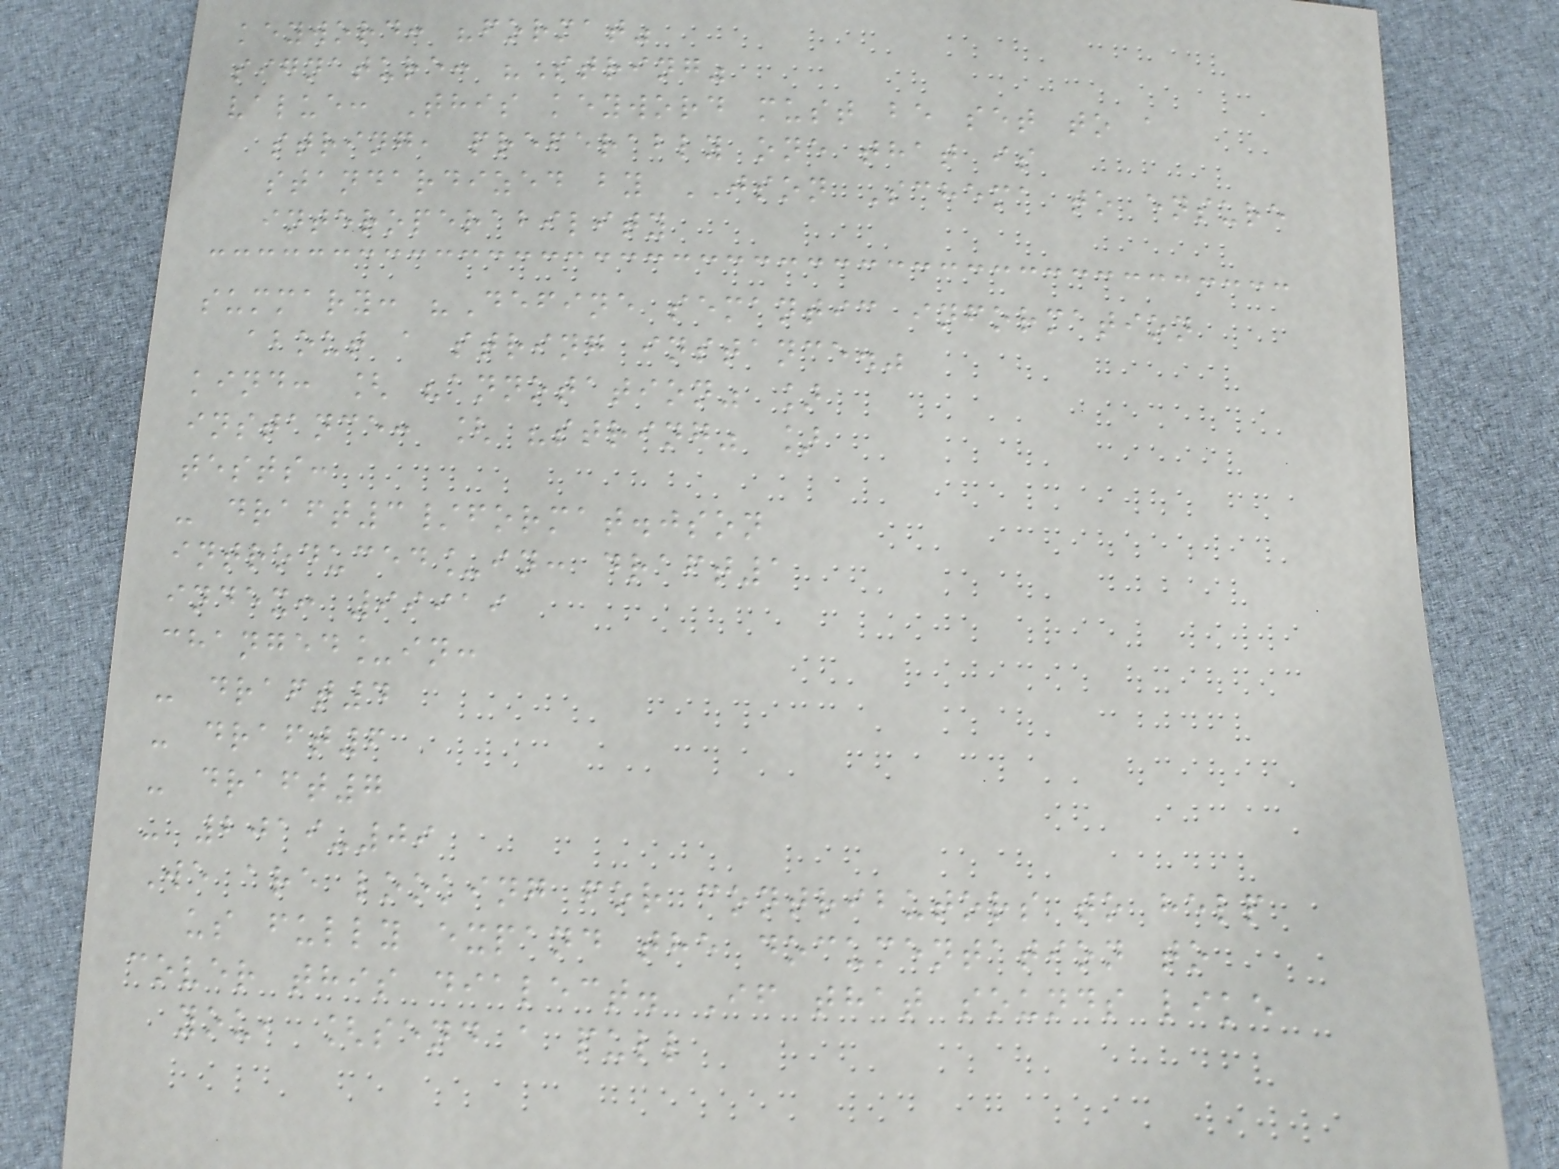keyword: "format"
signature: "String"
value: This keyword must be set to a
string, preferably one that is
standardized by JSON Schema to ensure
interoperability
summary: "Define semantic information
about a string instance."
kind: [ "annotation" ]
instance: [ "string" ]
tests:
- draft3/format.json
introduced_in: draft1
index: 99919
changed_in:
- draft4
- draft6
- draft7
- 2019-09
We are looking for contributors to help
us fully expand the documentation to
cover this dialect. If that sounds like
you, [send a pull
